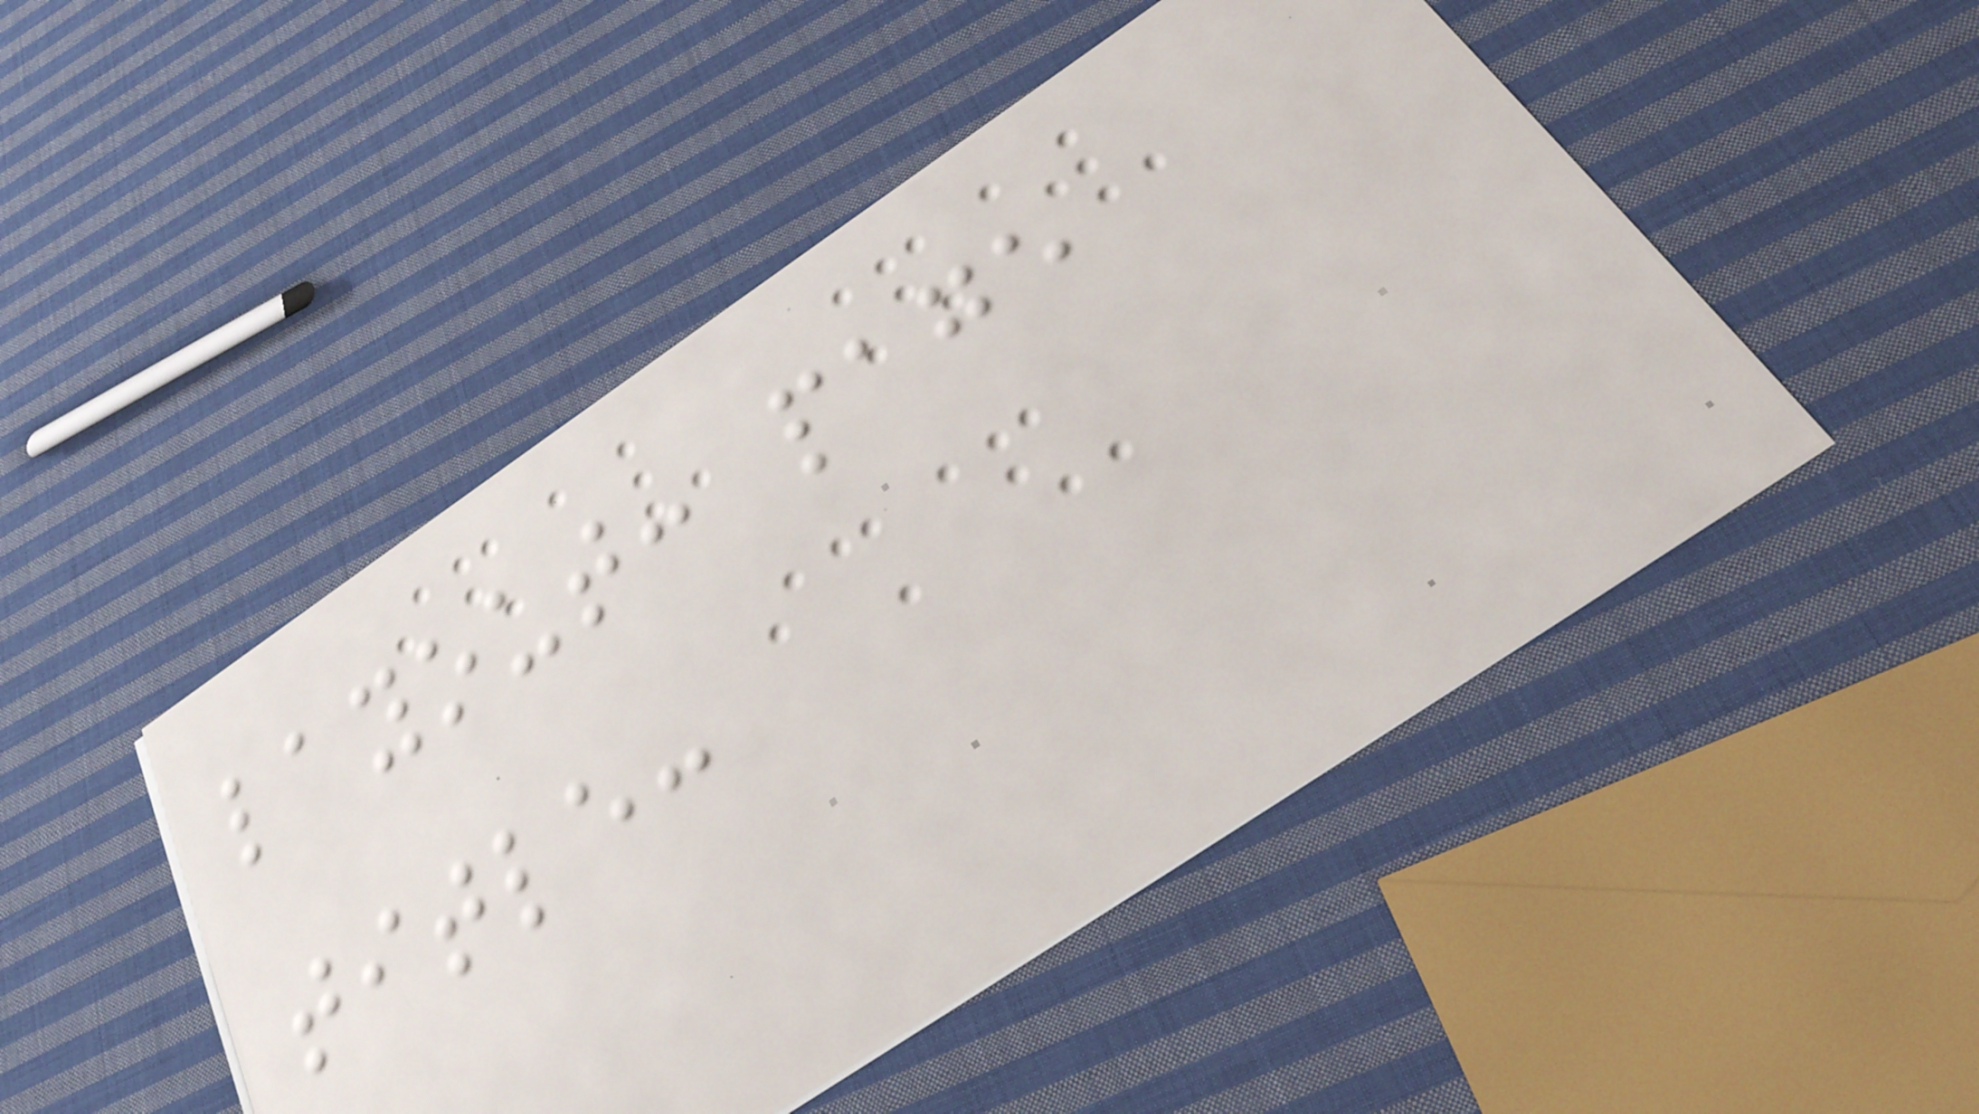layout: page
title:
